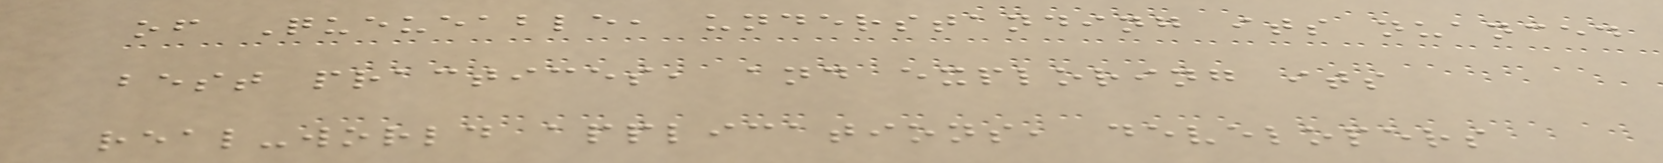of Queueable, understanding its nuanced
best practices, and exploring its
real-world applications, developers
